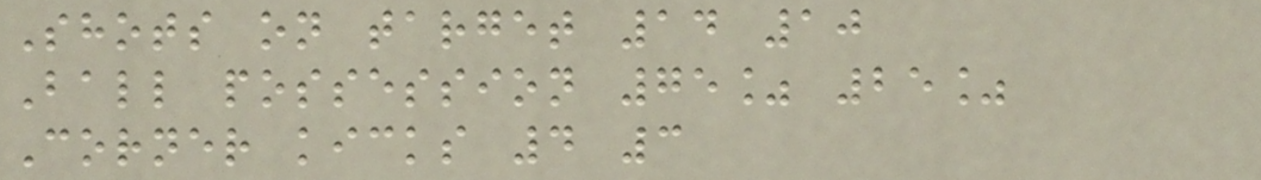Shots on target 14 10
Ball possession 75% 25%
Corner kicks 4 3
